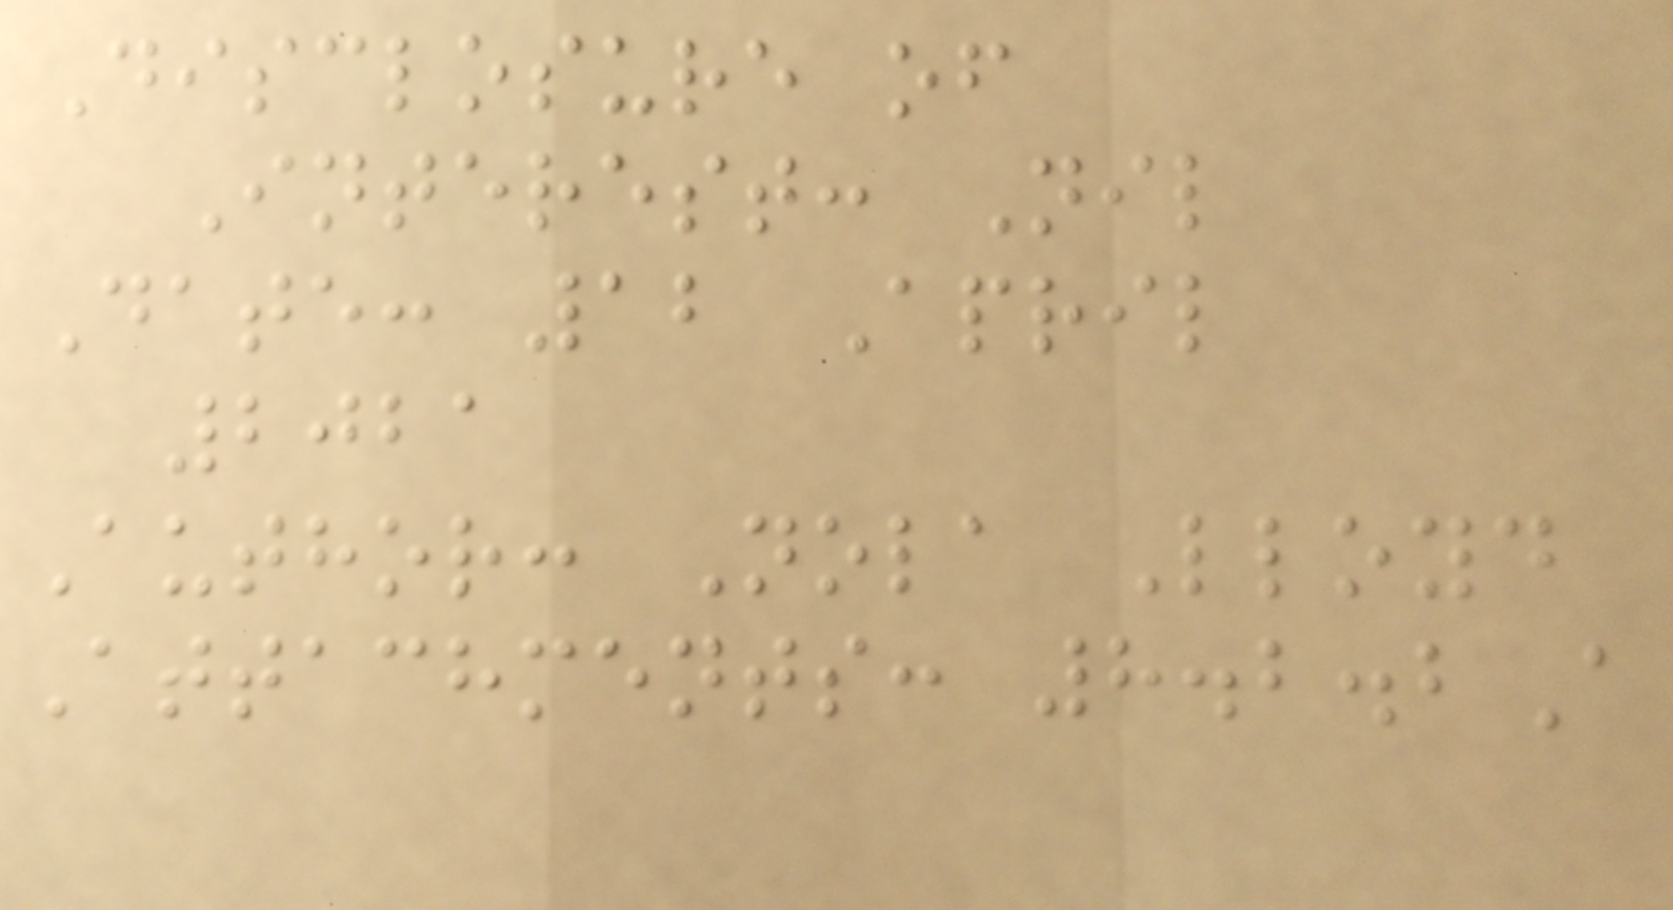Disclosure of
Interest: Nil
Date: 12 April
2021
Author: Nola Lloyd
Attachments: 8.2.2A
